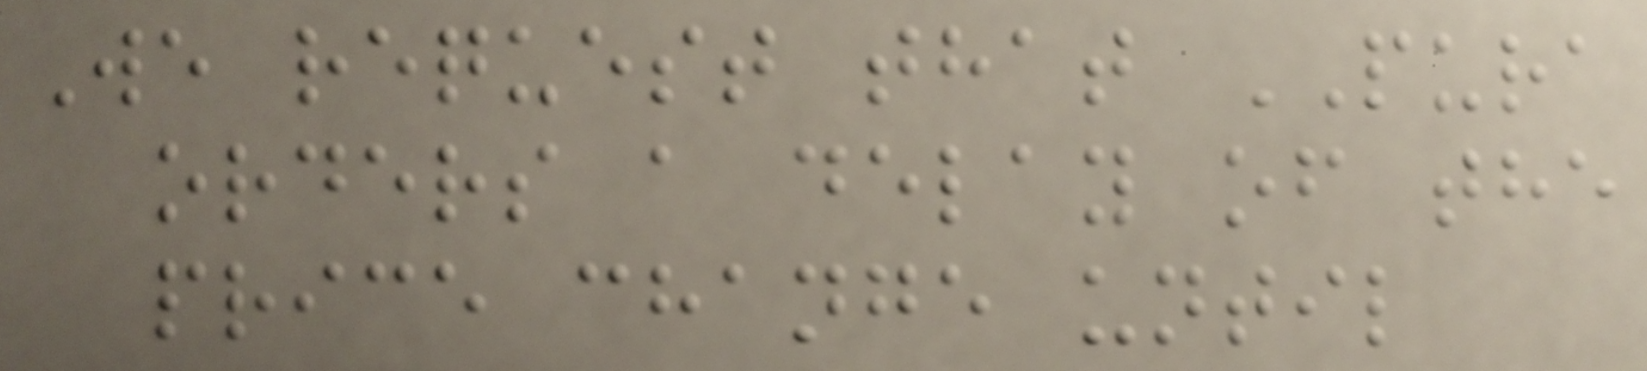We request that PURA
orders a delay of the
price change until
